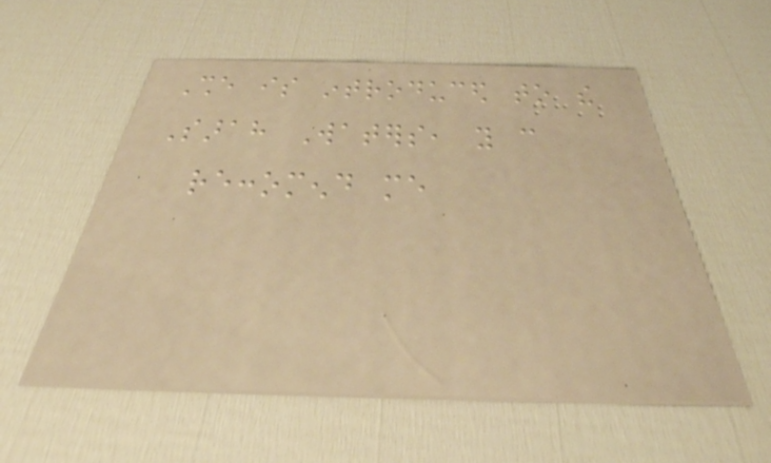She is introduced to the
Sarah Waters, you can
reccomend me
